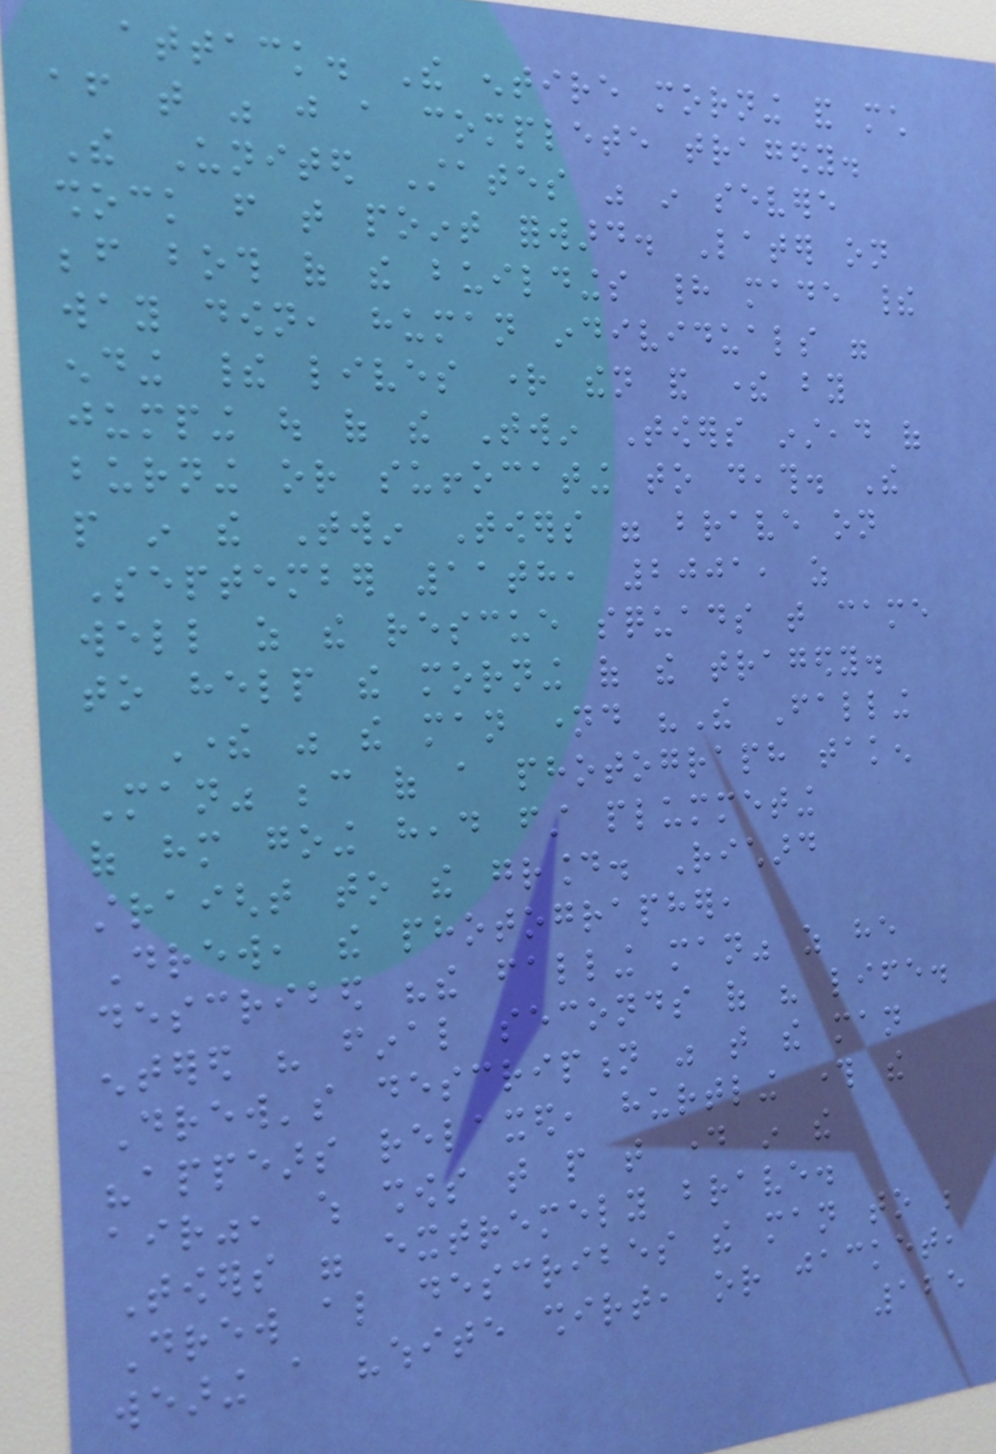attack. The entire morning and much
after that was just a complete tragedy.
The United States was in severe
shock from that point forward. Later on
before both of the buildings had made their
way down, human individuals were
ending their lives right then and there by
jumping out of the Twin Towers instead of
burning or suffocating to death. The
people in the Twin Towers were brave on
September 11th, 2001, as
well as the rescue squads that came
to help the morning of the tragedy.
There was the man named "The Falling
Man" because of a photograph taken
of him going head first plummeting
straight to the ground. Richard
Drew, the photographer,
described "the falling man" as he
entered his final seconds of his life.
Drew's description was that the man
"appears relaxed, hurtling through the
air", which shows that people that day in the
Towers were extremely brave.
Drew also describes the man to be
wearing a "white shirt, or jacket,
125
